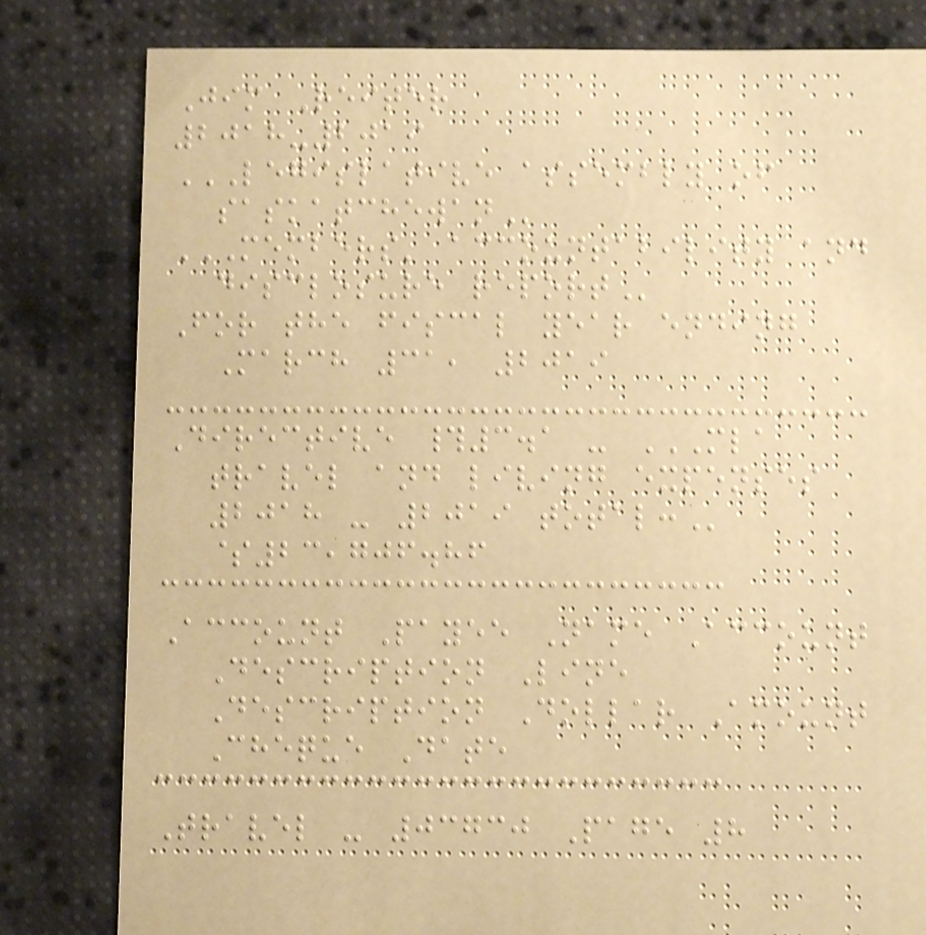Jim Reiter
2018-2019
LEGISLATIVE ASSEMBLY OF
SASKATCHEWAN
MEMBERS' ACCOUNTABILITY AND
DISCLOSURE REPORT
For the fiscal year ending
March 31, 2019
Directive #3.1 - MLA
TRAVEL AND LIVING EXPENSES
2018 - 2019 TOTAL:
$23,706.86
Account Payee Name Account
Description Line
Description Dollar Amount
Cheque Date
Travel - 03730 Page 8
